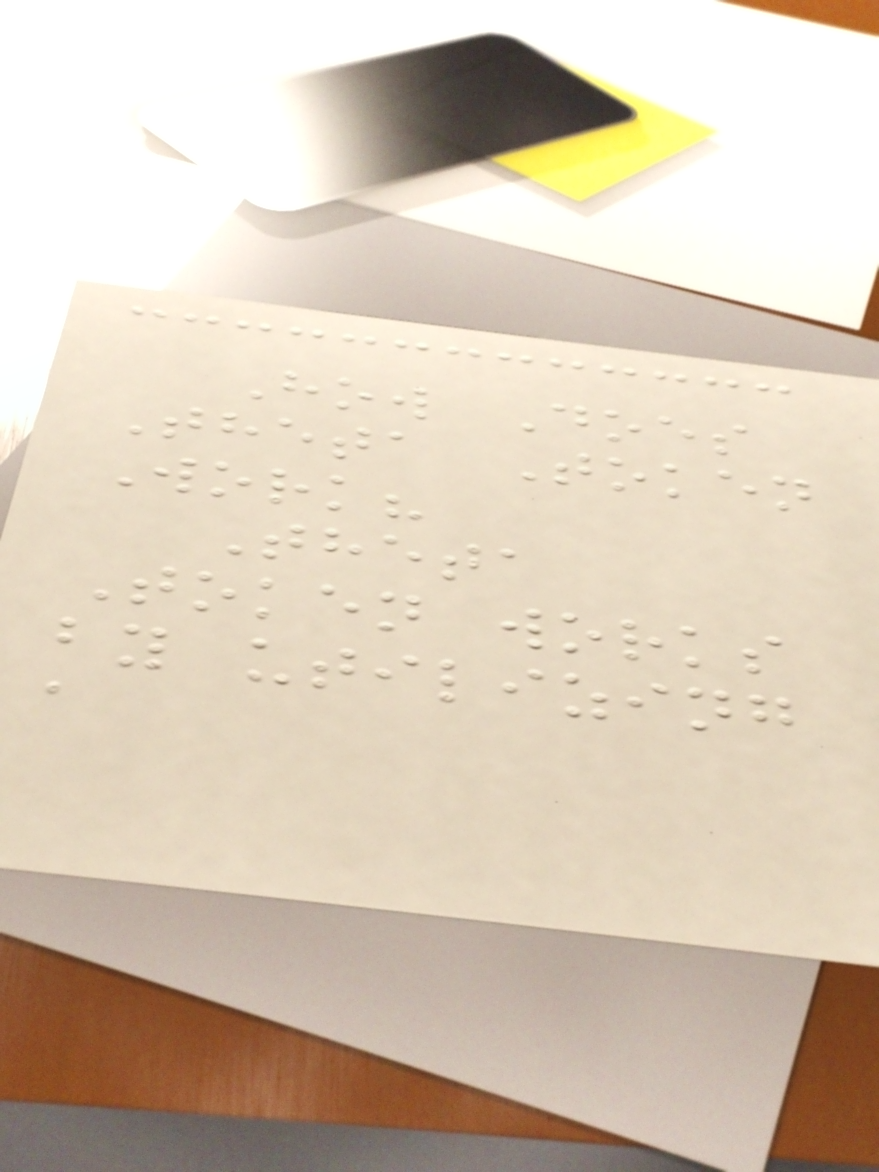How Does
Theta Token
Work?
Theta
Token works
by utilizing
a
